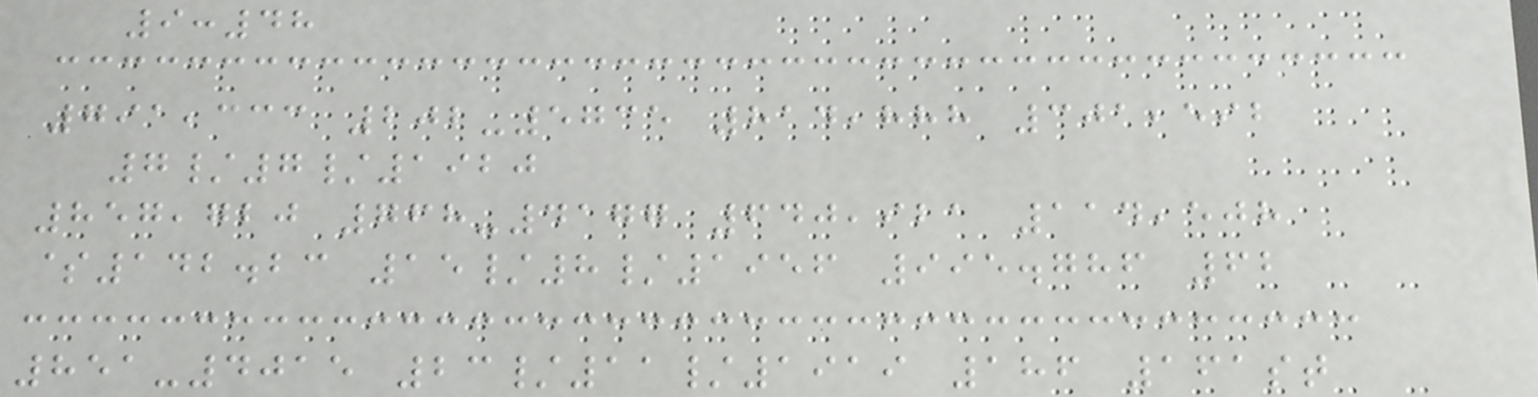9:48
791,333 202-5735 814,888 301,592
7/7/1920
857,720 768-4177 640,921 114,508
$142.23 15/8/1956 995.786 62
851-4015 23/11/1919 186 161st
